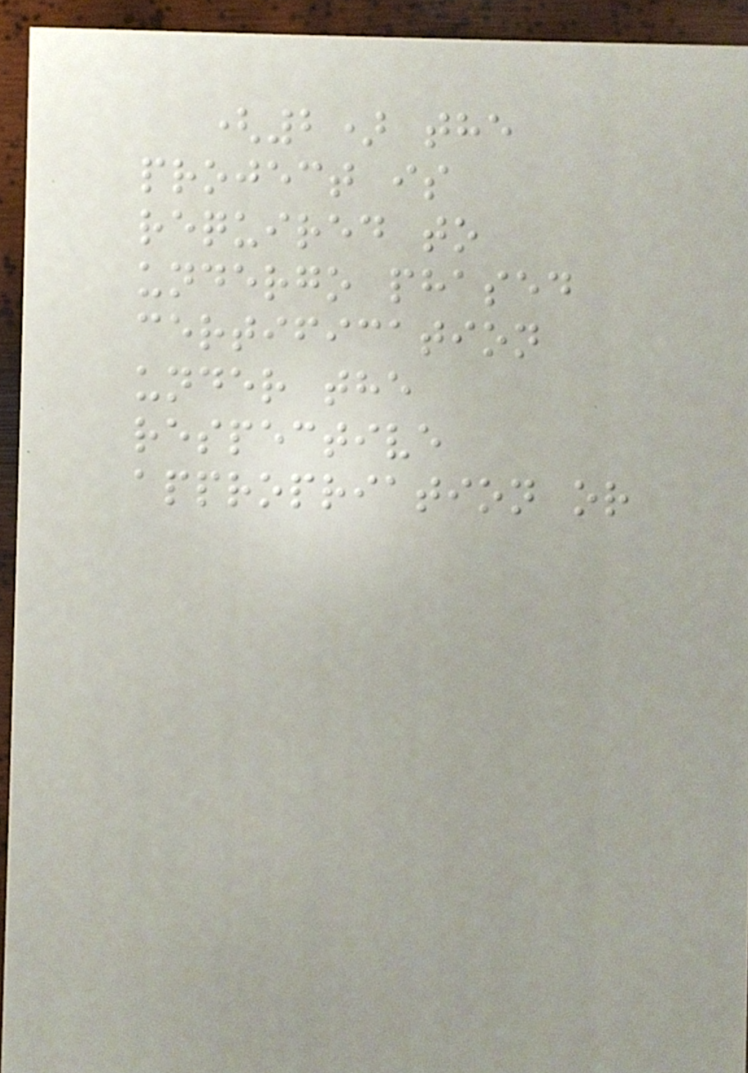(2) the
project is
required to
undergo phased
certification
under the
respective
appropriation or
